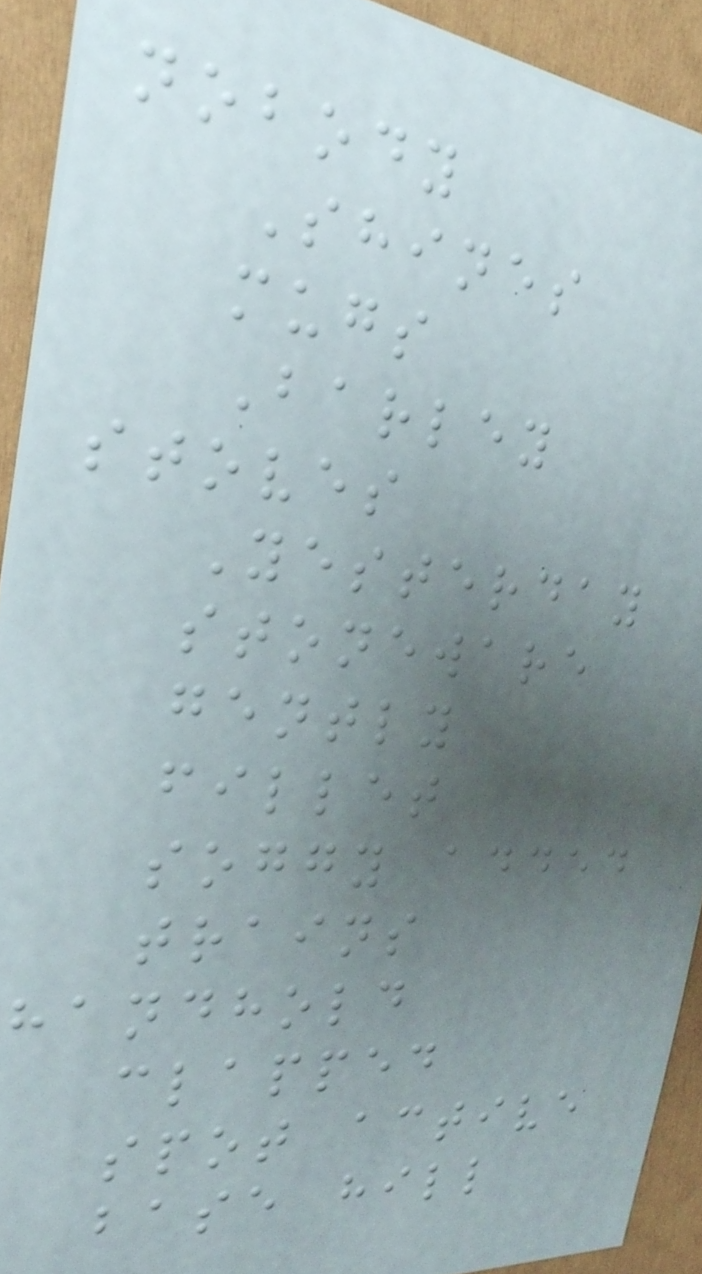nobody
Shines
mugs
Barley
stoves
Yesterday
stoneware
gently
fillet
soggy added
trains
handhold
clapped
spot active
base hill
